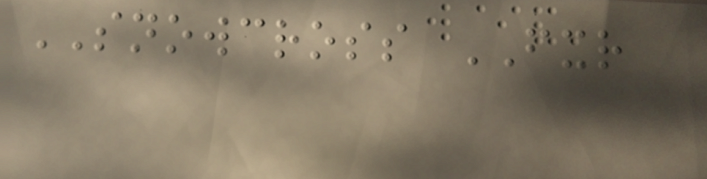SNOWCROSS FXR
